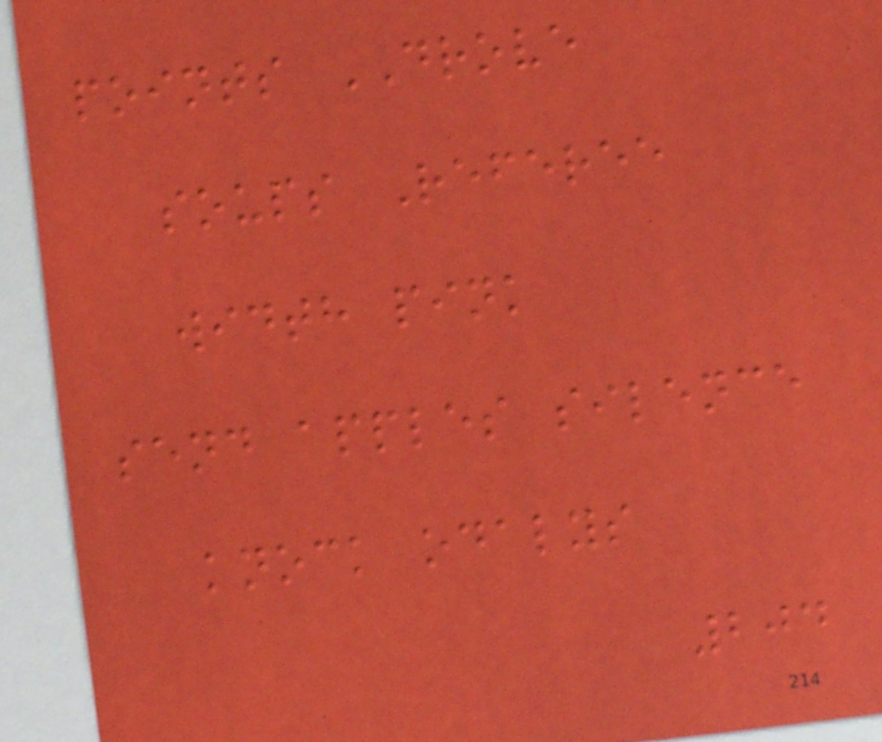points DROVE
soups Referee
width pink
send apples silence
knock odalys
204
